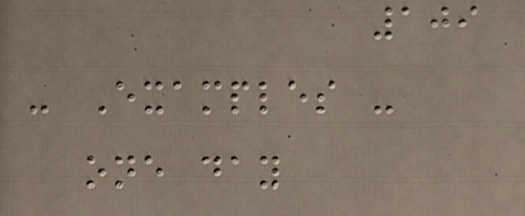109
- Examples -
one day
